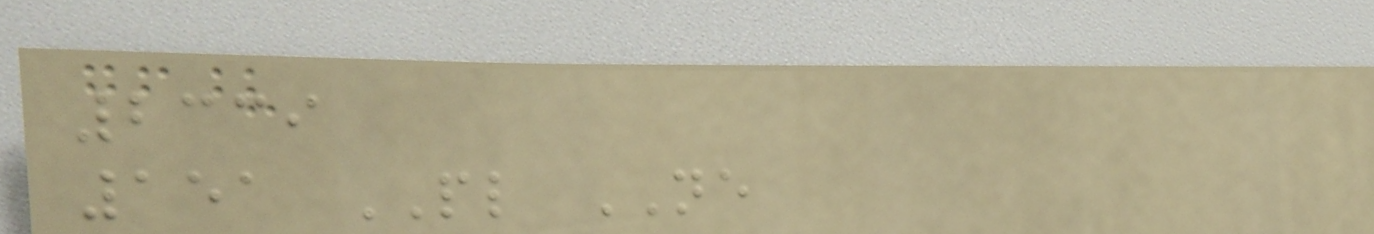2339
151 PL NE
